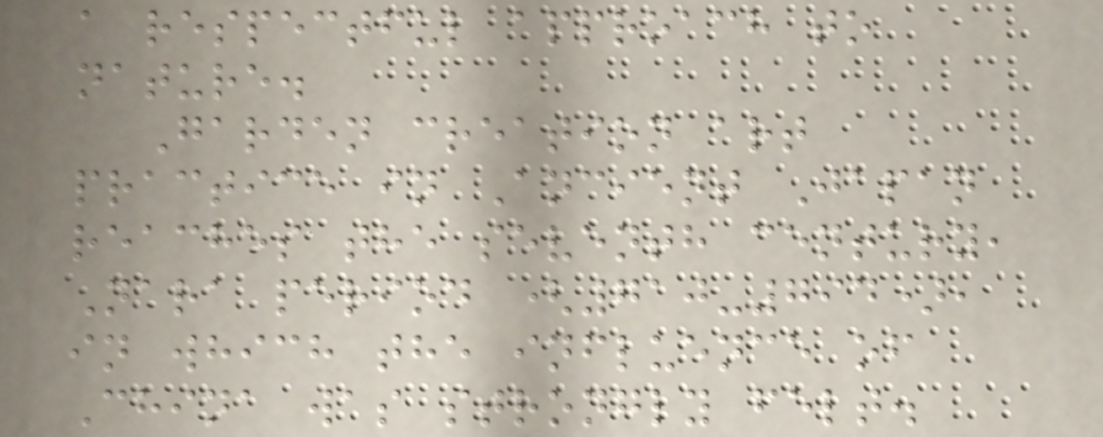a respectful approach to
nature.
Garden creation art
practice in Ancient Japan
reaches the seventh century,
Nara period (710-794),
in which the influence of
China was strongly felt.
